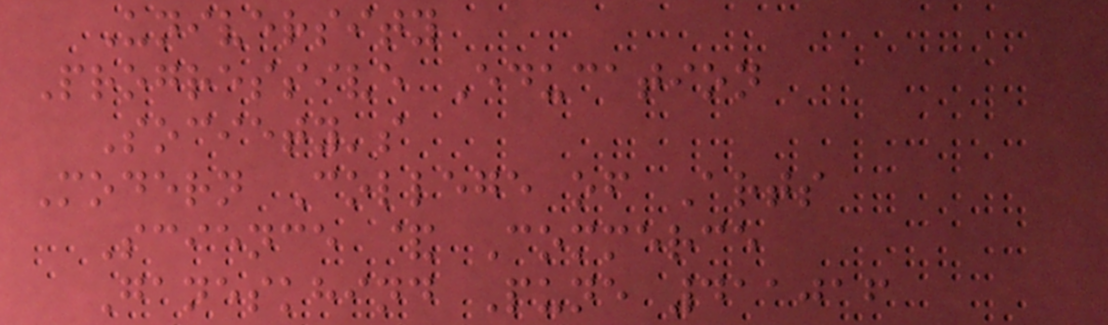University
Progressive Education
Society's
Modern College of Arts
Science & Commerce
Ganeskhind Pune 411016
